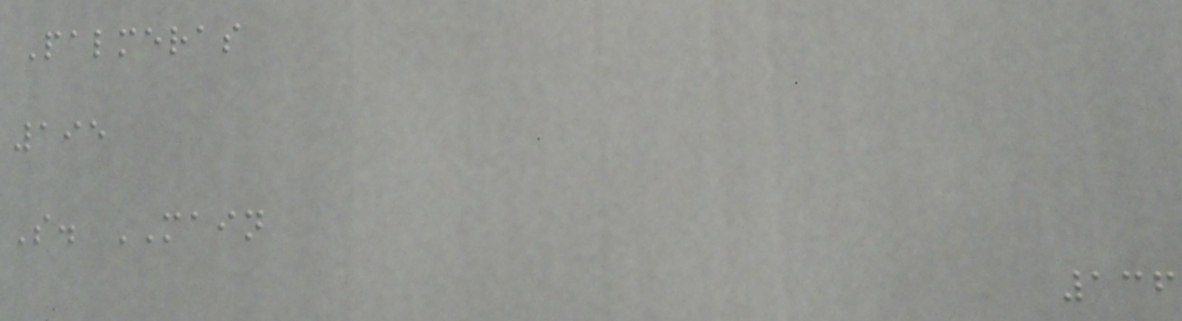Palmeras
195
S. MAIN
136
